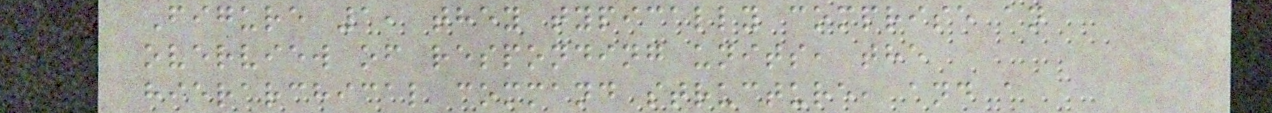Figure 1, they typically comprise an
overview of responding units, the
hierarchical command structure, and a
